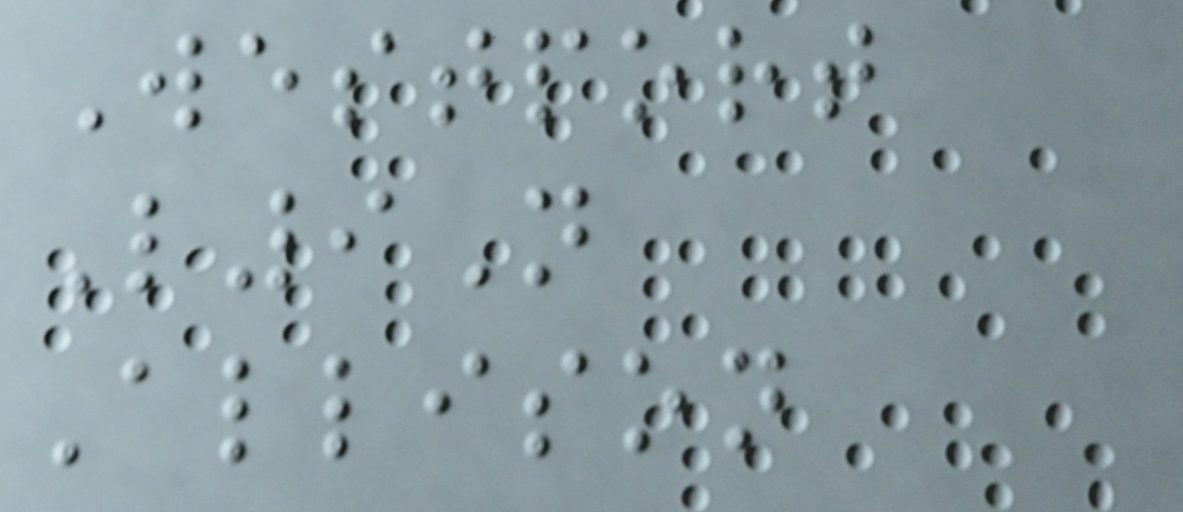Westport
L9N
Allison
